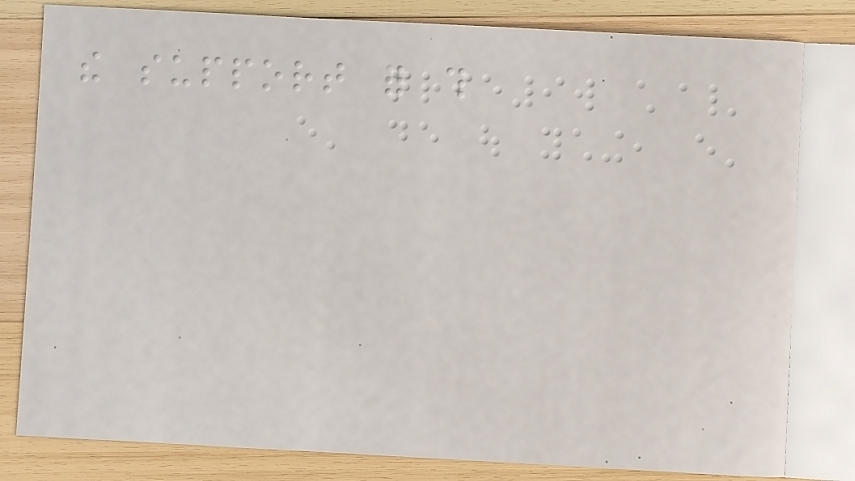the support for this
